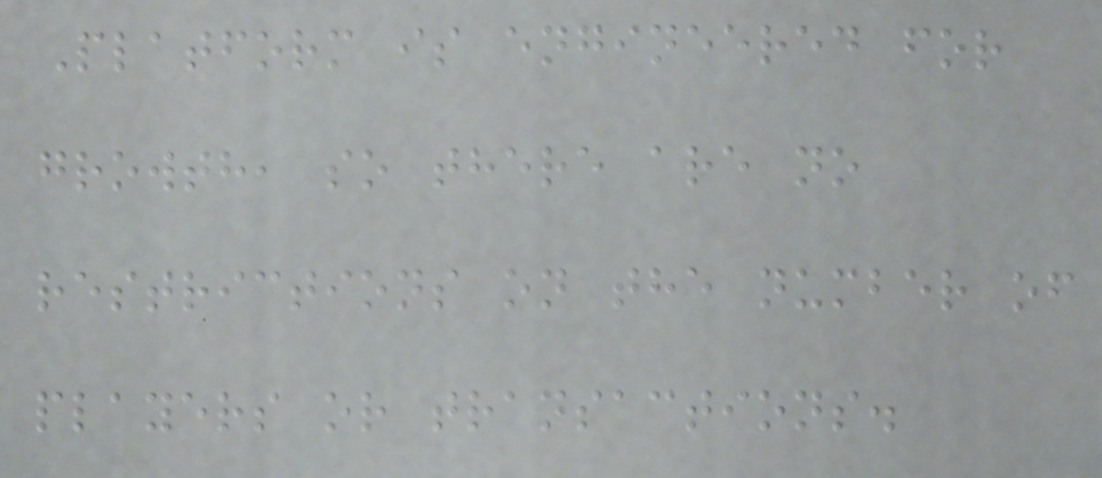Platform is engineered for
growth, so there are no
restrictions on the number of
players or transactions.
